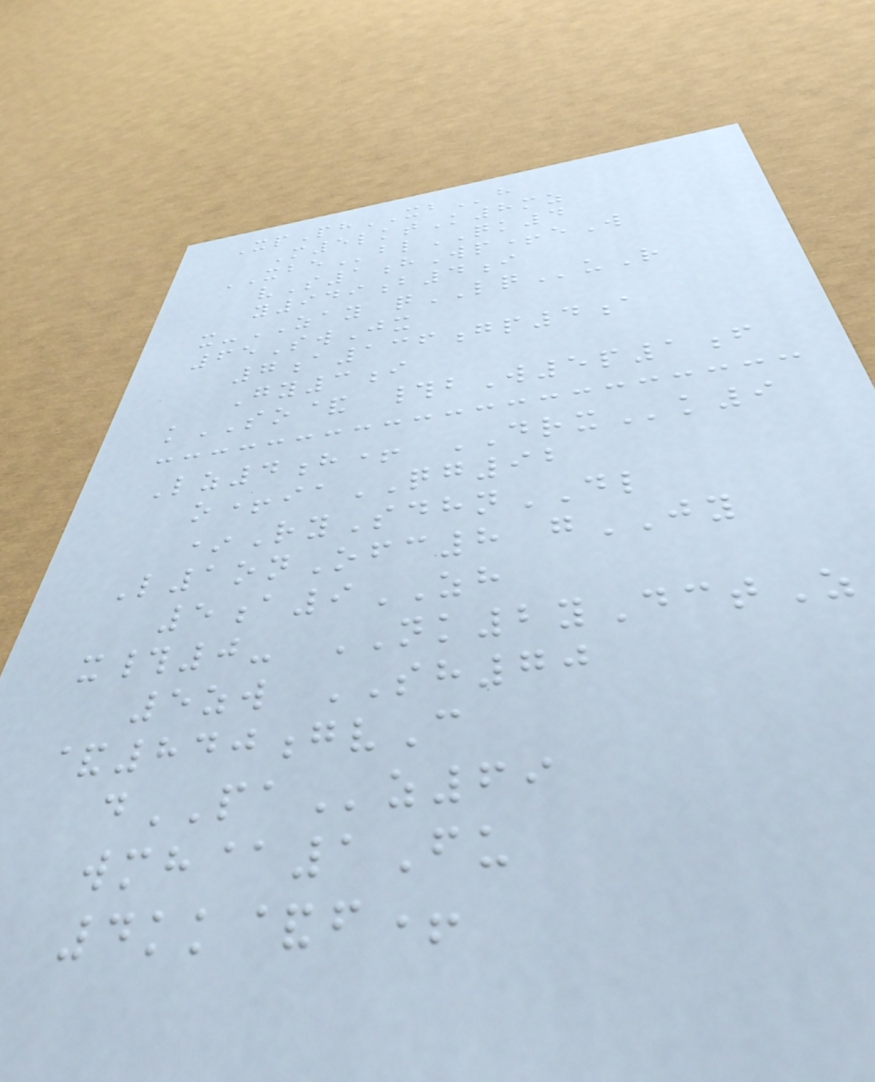XpPhXBh
M5lktK8mz
XBEblQK4
vS1hWp+eW
y949b4i
x-ZAY qLQuR
65SwJx
7a136gp4a
Gy3i
kSO& #bW5p1f
Lz4h+ DRXk9
o+iaQG92
*RySdhnDL
L1onOfc8 gJY
5a9ZH
x#0- NK2yDctZ
5zw SH70
&840gvC
dPAz69
wmh@1Fu
4kk&f+
